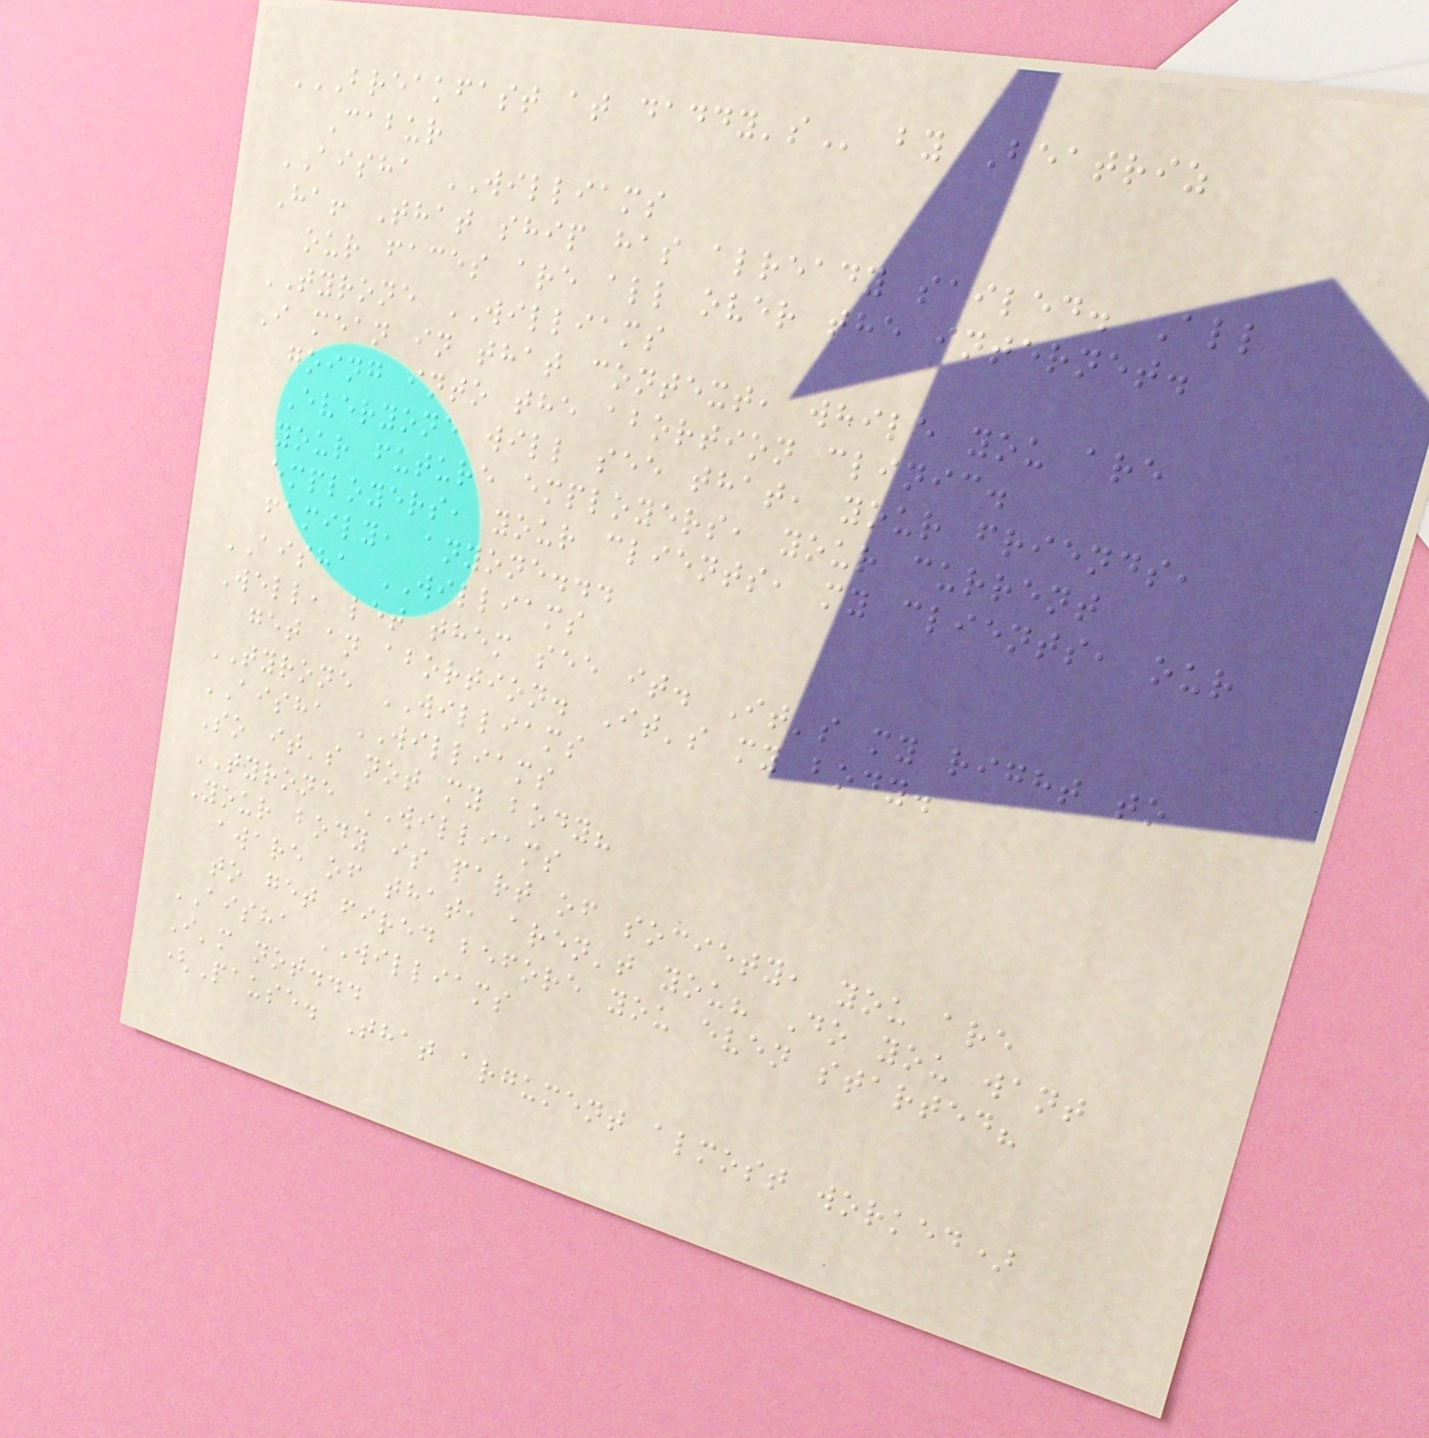BREAKFAST AT DADDY'S by Beatriz
Cabur
AISHA WILLIAMS
Ha! That ship has already sailed. All
our faces are all over the internet.
TYRONE WILLIAMS
I mean in that context, while you are
going into the abortion clinic.
Everyone will see that, your friends,
your future employers, your current
employers, your clients, my clients, our
family, anyone...
AISHA WILLIAMS
Well, let them see it. It's my right to
get an abortion. It's my body.
TYRONE WILLIAMS
AISHA WILLIAMS
So it's not my body?
TYRONE WILLIAMS
Your body is part of society, you are
aware of that, aren't you? Do you want
to get fired before you even started?
AISHA WILLIAMS
I'm not...
(Pause. That argument almost worked)
